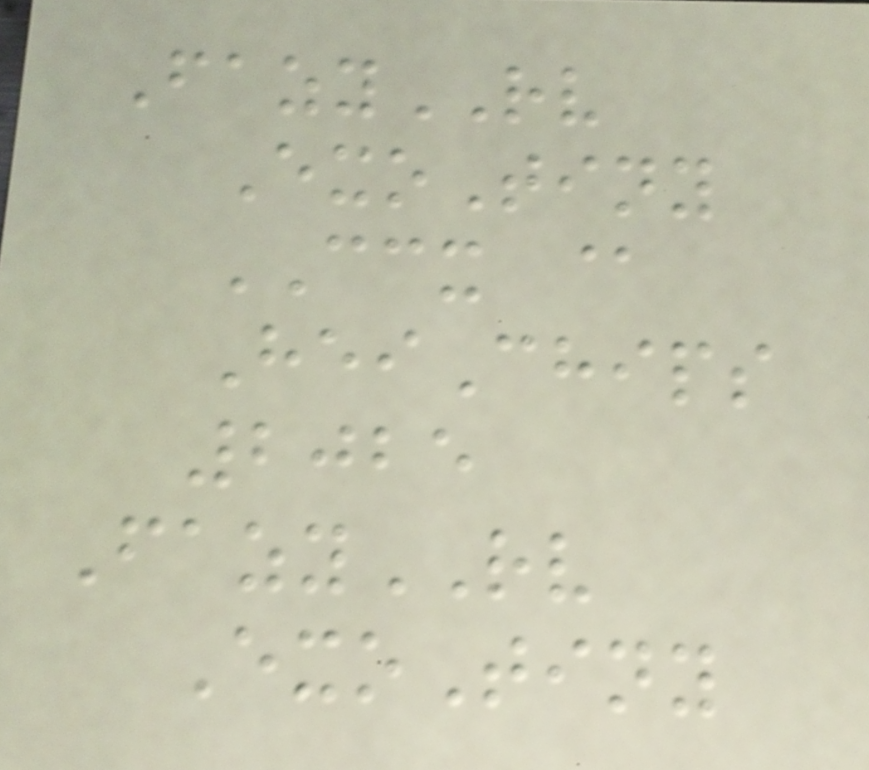FazyRV
ExoTiny
CCX @
HeiChips
2025
FazyRV
ExoTiny
